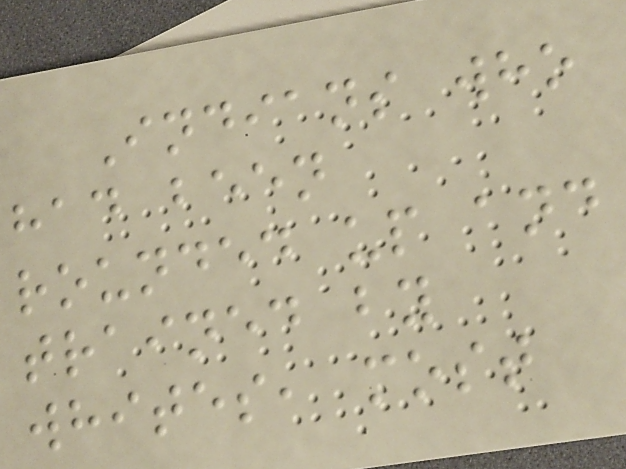Indians who
had been
rounded up and
trained by
whites, most
